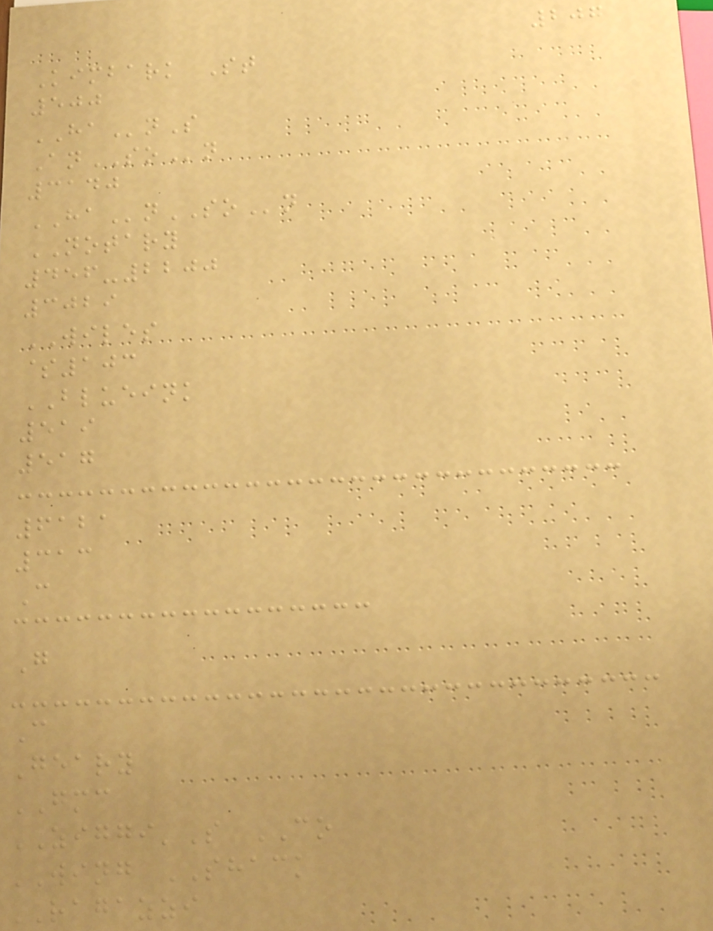207
Kimbark St
500
HAnS
AnSOn
3140
HAnSOn
NOTARY
456-2200
3029
WILES
$103
BLUEINK
519
517
6121
313
C
G
C
Geary
GMC
ZIGGI'S CO
WING SHACK
RAGAZZI
